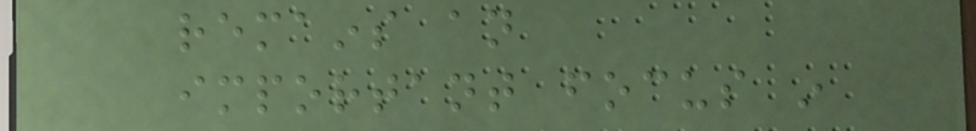remains an
important focus in
